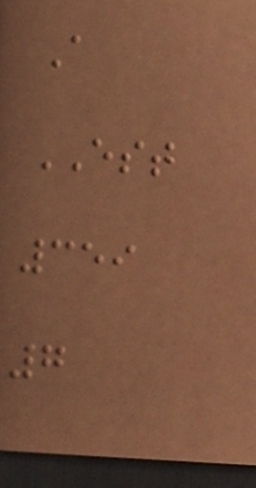A
EST
359
7
